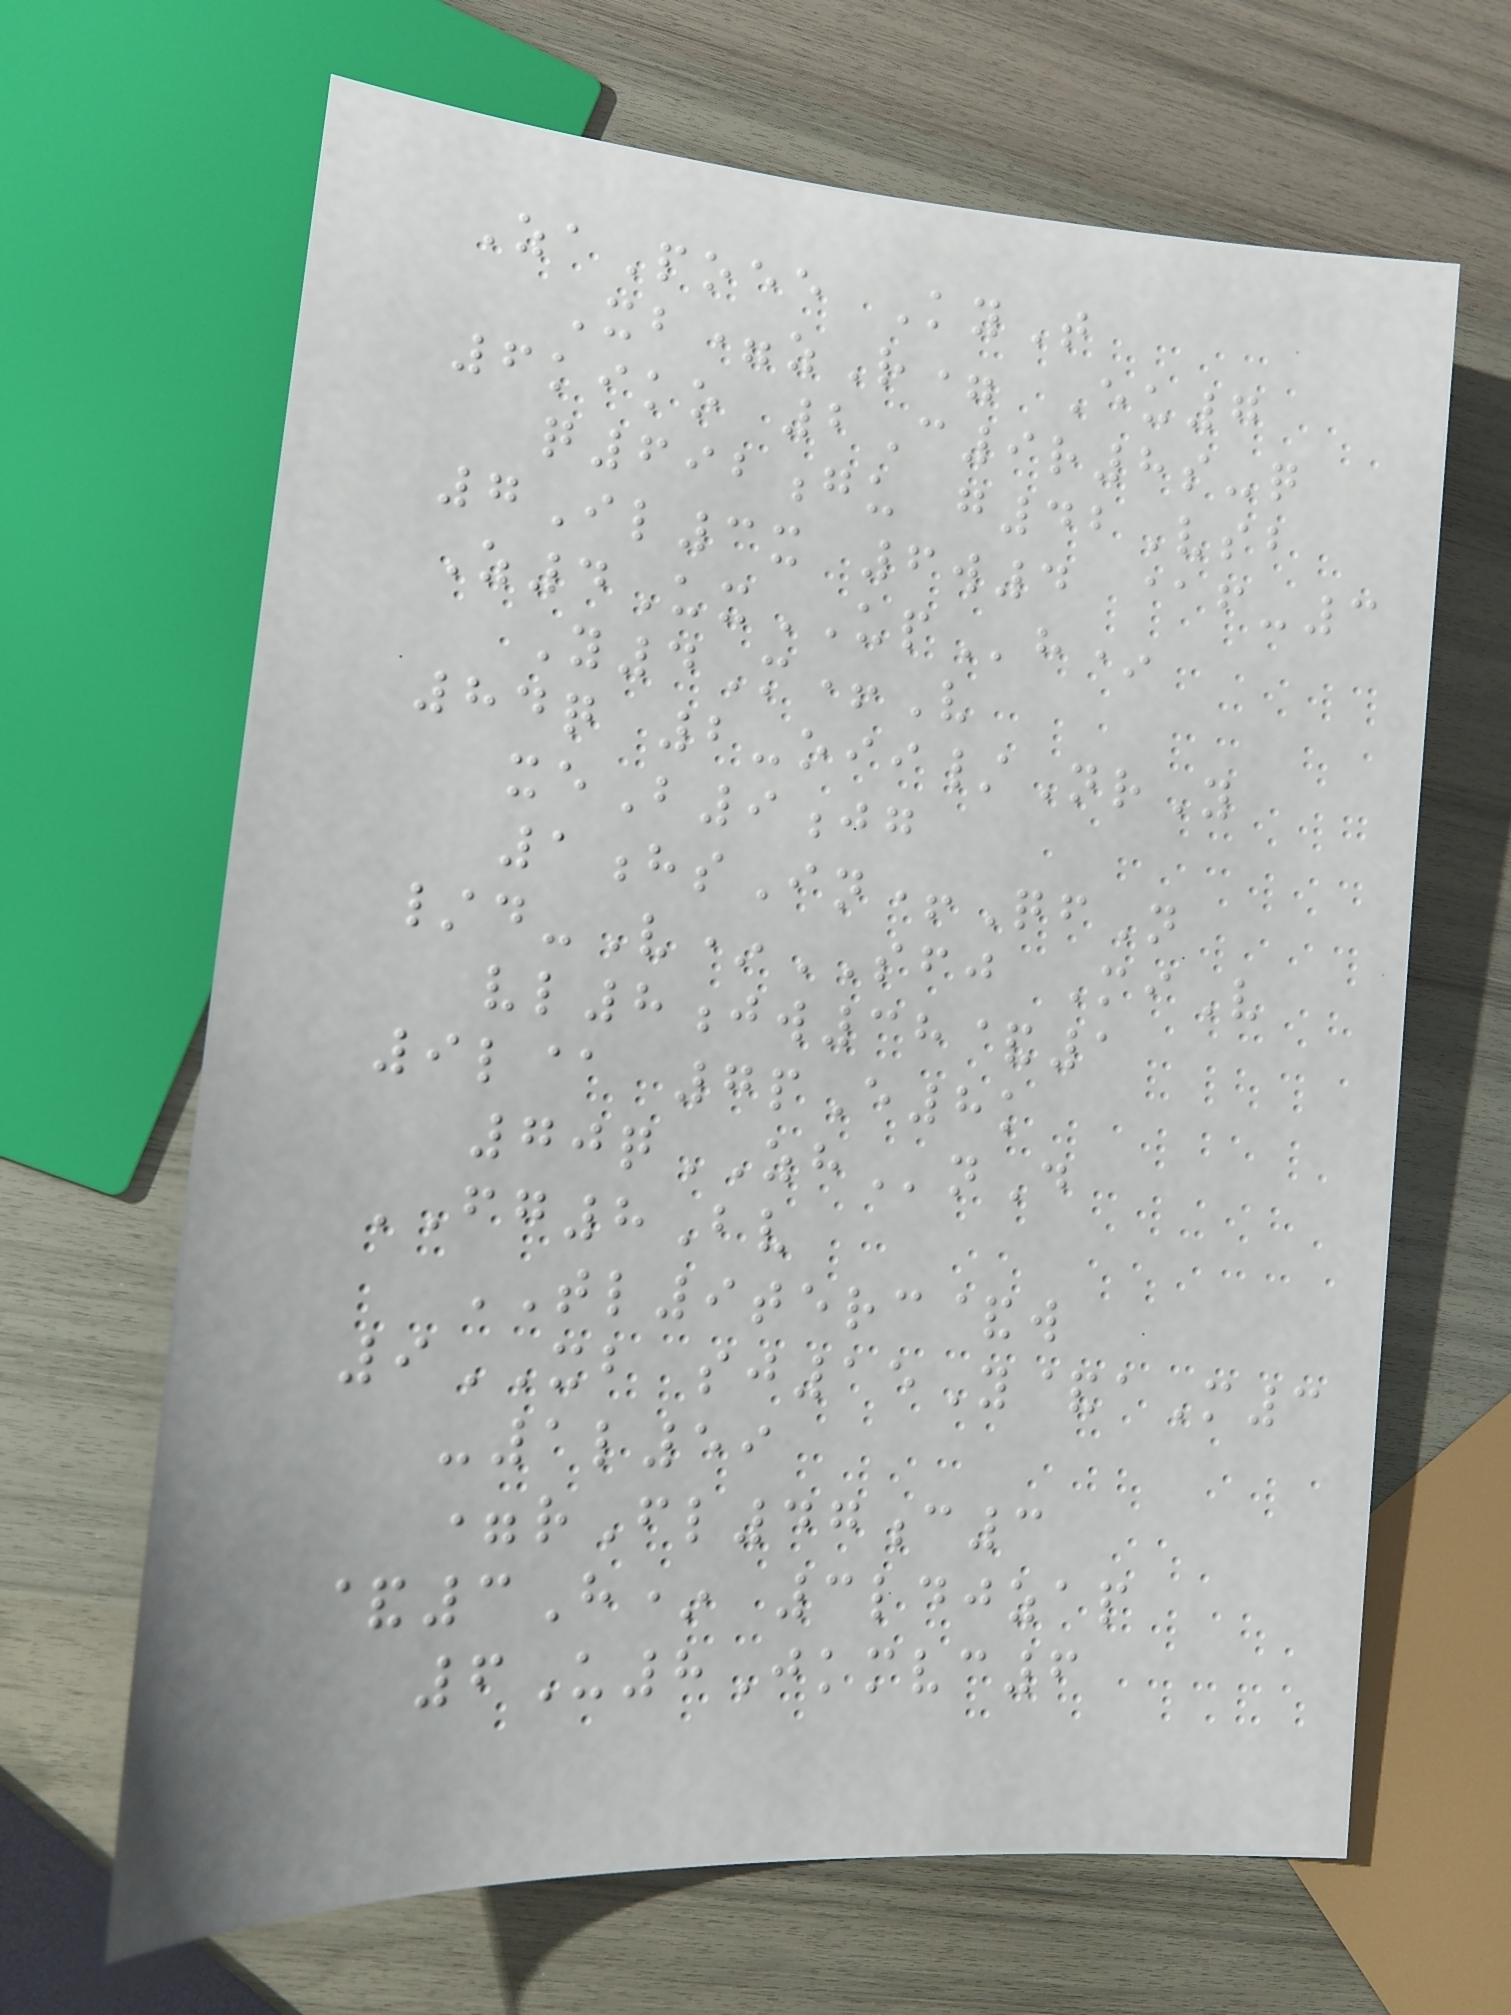ZaPoee KyT
Xb=zR= Eu7
6kiko 2C9r8s-q
q692gu g42Vsb
7Il3x 6w4 @f-3
Z4UxUPh*
Y4M+V
84q 2-oii/NrY
xeB9jg
1hsIn+QfN
/d-V*SFJ MiV
vl8jw38&1
9l@ 7pE8k
70qZHnD
FG8Bv
TL9terc&w
9XB sj15Y&aM3
-1l59
=rFl47c3
&3H* 3ldjzap
6U8Jkmvc6
